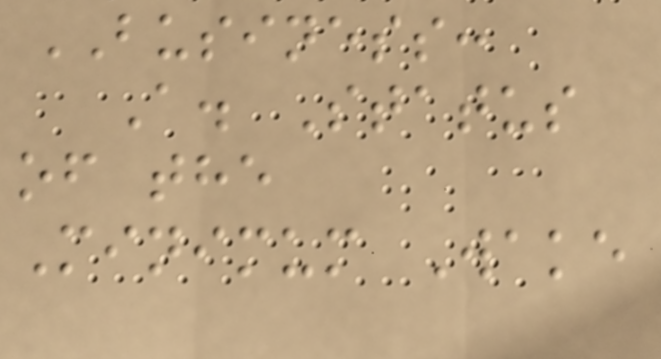BUSINESS:
A. Status
of the
Minimum Wake
